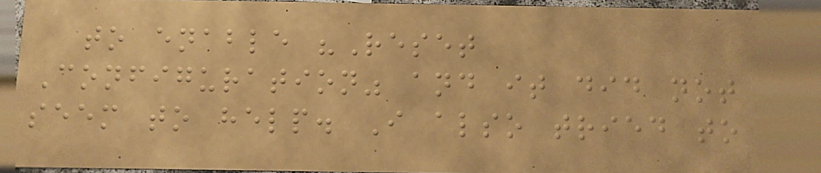to enable "Reset
Configuration" and it did not
seem to help. I also tried to
